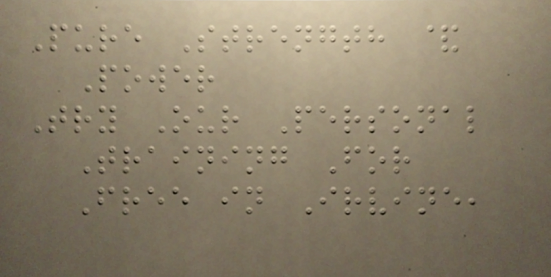Pure Strength &
Power
Try Our Personal
Training For
Free in Irvine,
